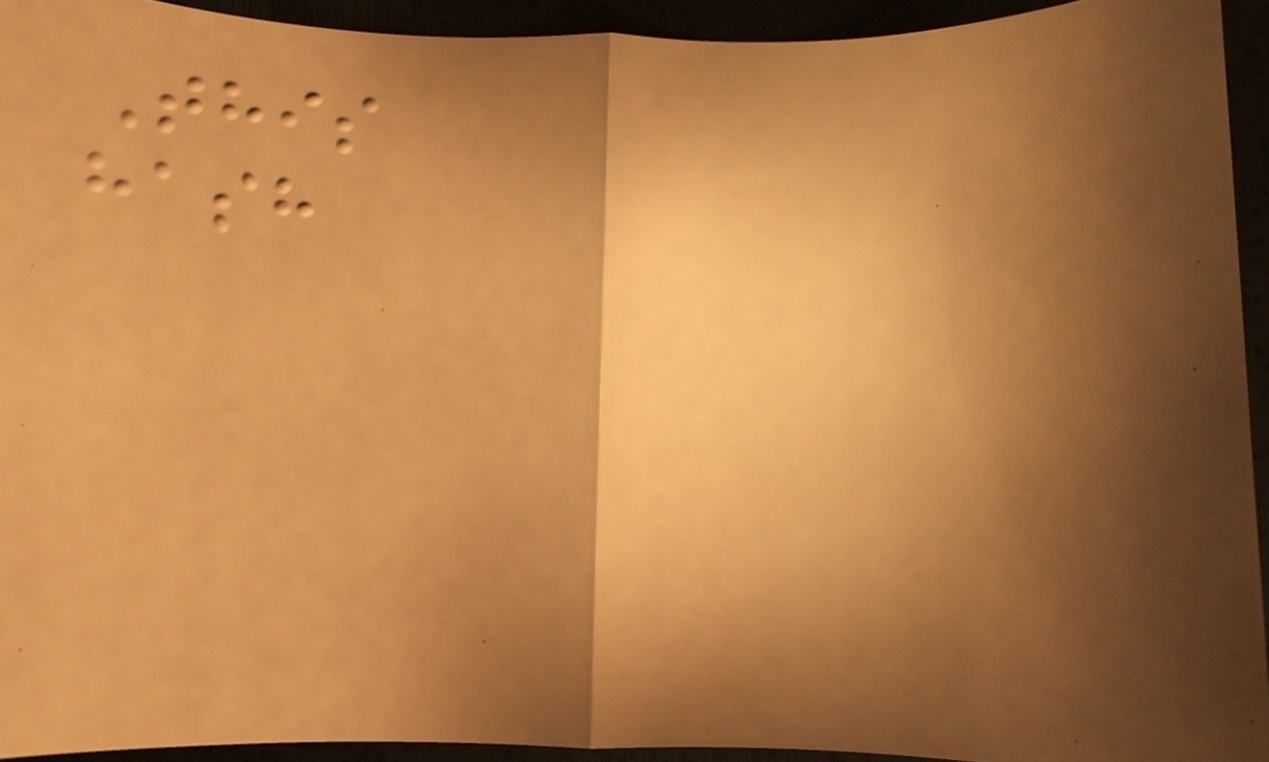This
hash
